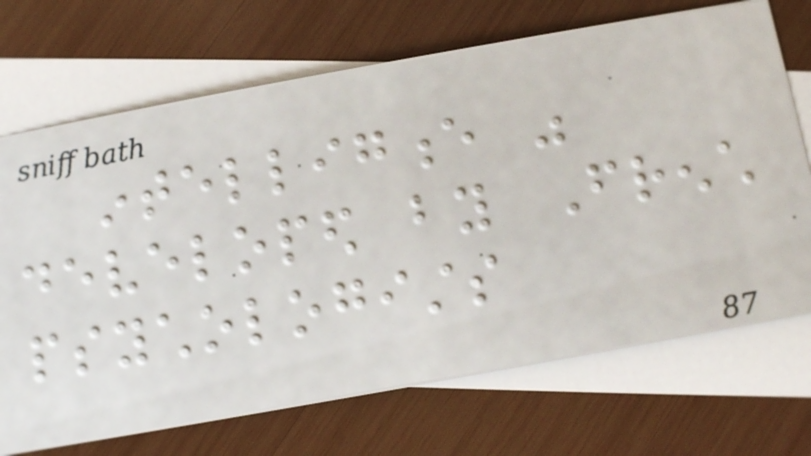intelligence was
developed by French
psychologists
